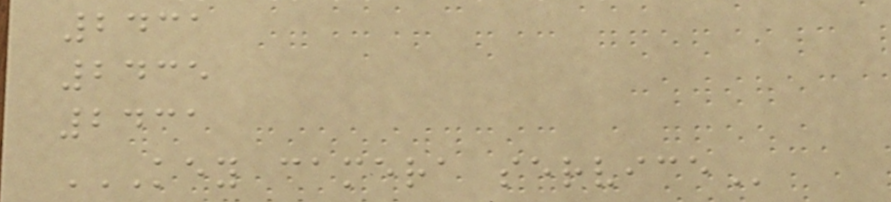2431
2435
2431
KEY CAMERA SERVICE
